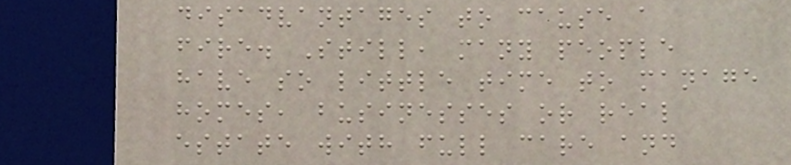disadvantages to cause a
fire. Still, many people
have so little time to manage
homes, businesses or real
estate with full care and
